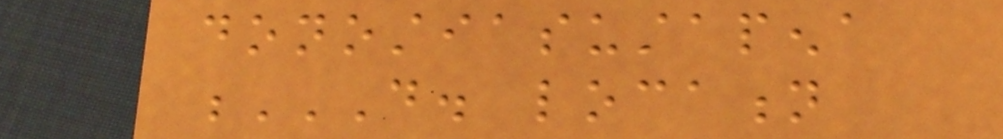donostiasustapena
D. LOCATION
